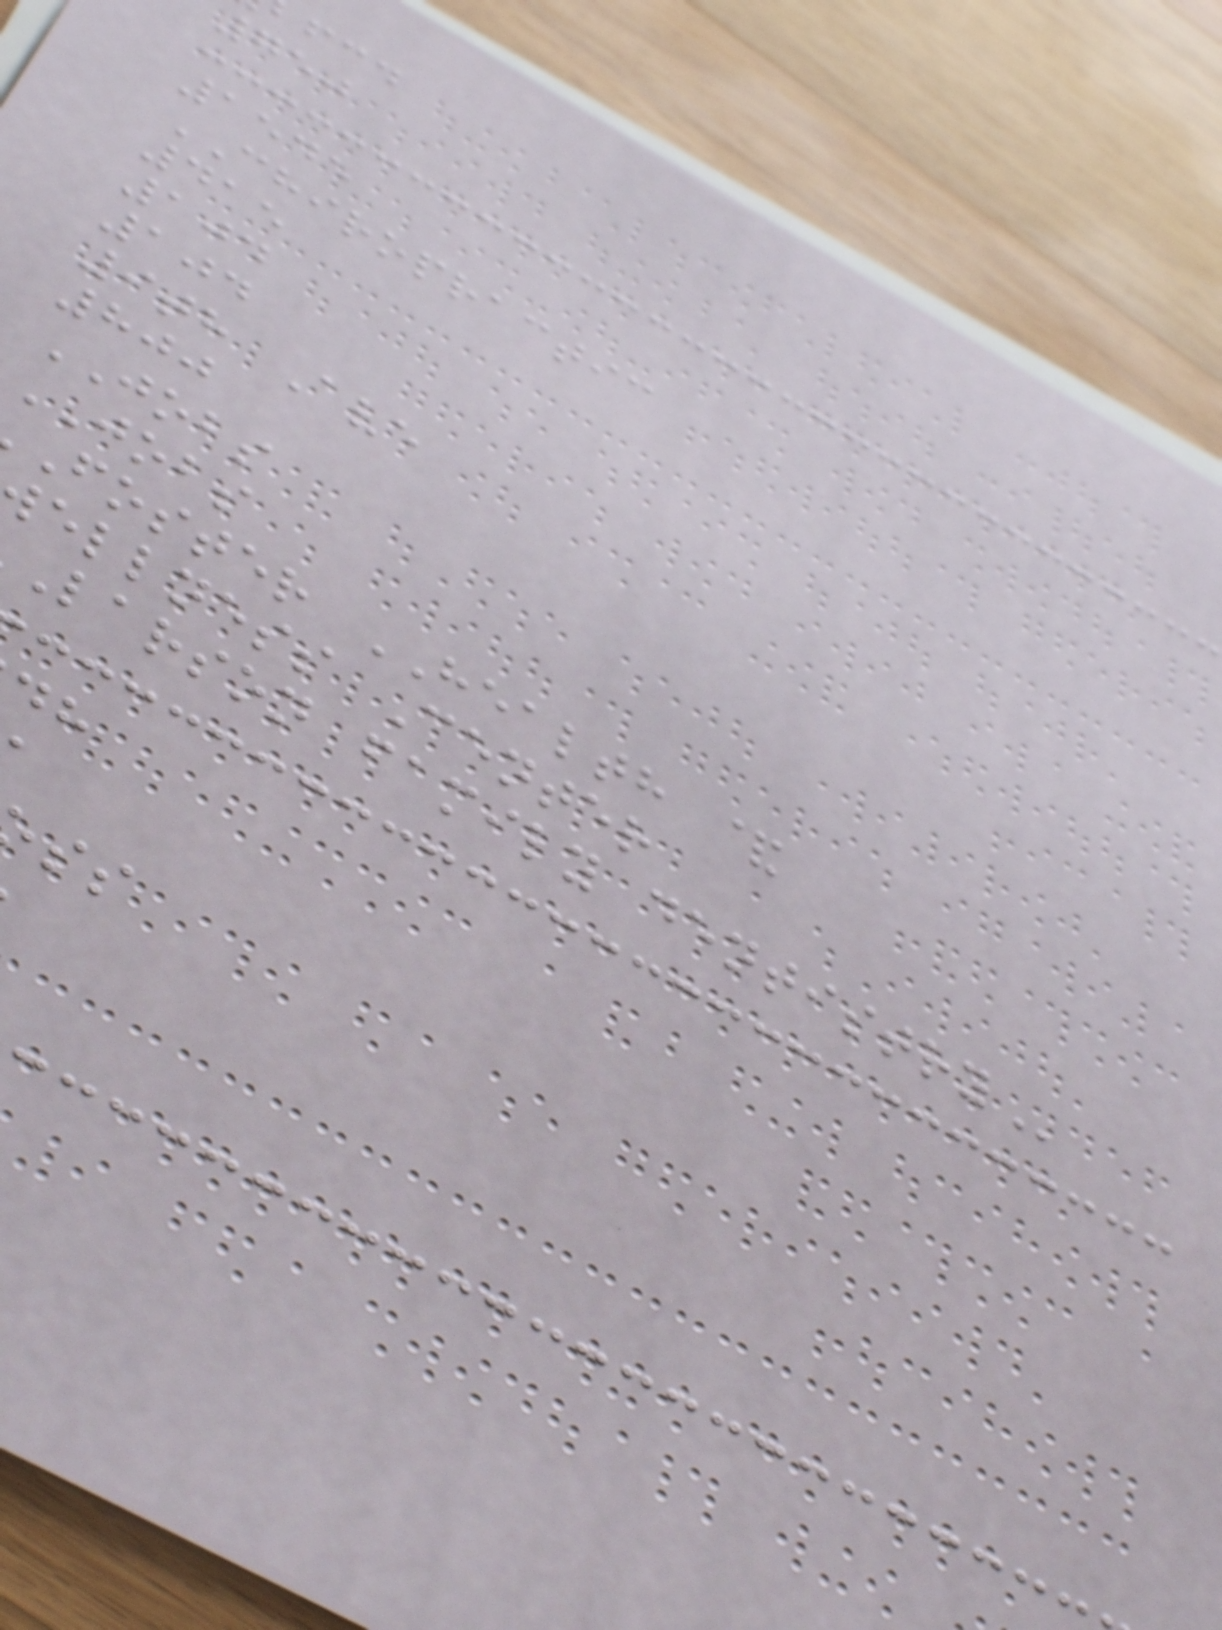750
1545
CHIROPRACTIC
415
104
104
9th Ave
800
JOBS
JOBS
foster HEALTH &
ellness Center
larson family
